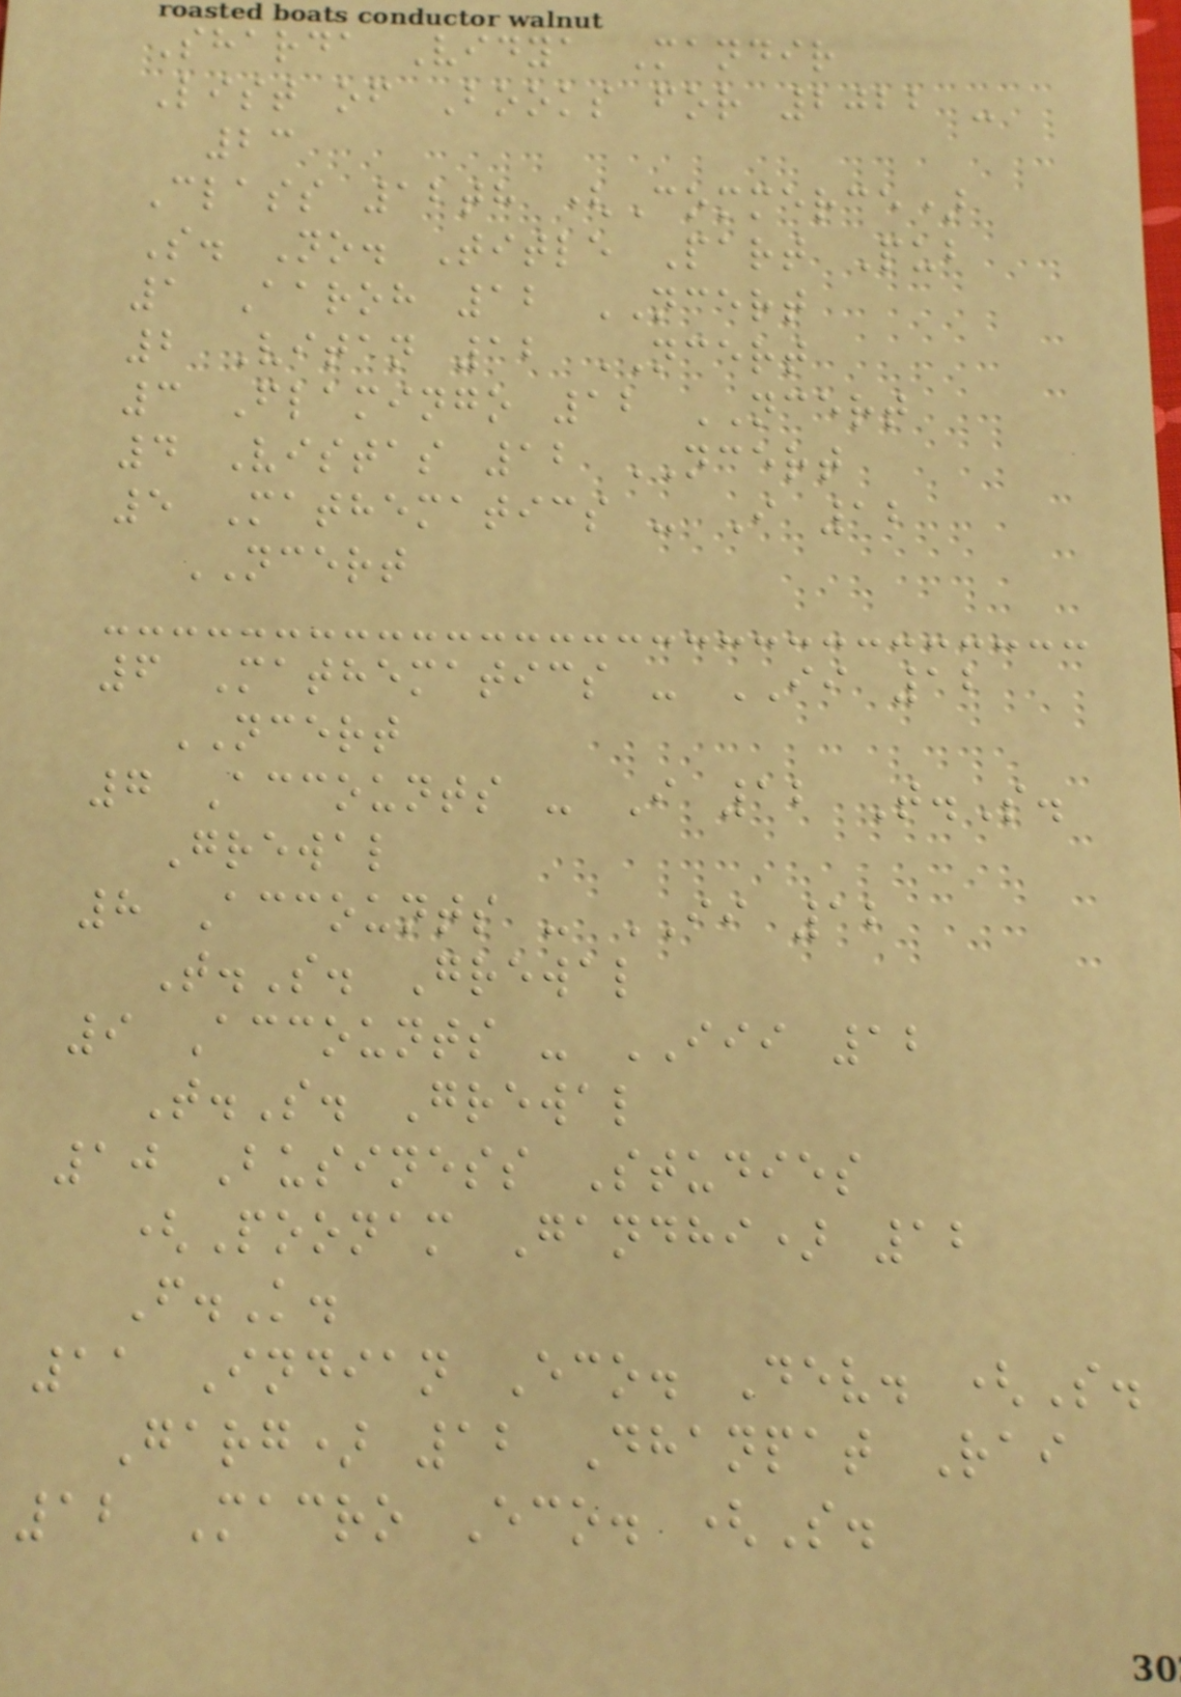Sharda Vidya Mandir
List of Books for 2022 -
23
Class 12th (Commerce)
S. No. Title Part Pub
1 Aaroh 12 NCERT
2 Vitan 12 NCERT
3 Flamingo 12 NCERT
4 Vistas 12 NCERT
5 Mathematics - I 12
NCERT
6 Mathematics - II 12
NCERT
7 Accounts - I 12 T.S.
Grewal
8 Accounts - II 12
T.S. Grewal
9 Accounts - III 12
T.S. Grewal
10 Business Studies
(Poonam Gandhi) 12
F.K.
11 Indian Eco. Dev. (S.
Garg) 12 Dhanpat Rai
12 Macro Eco. (S.
